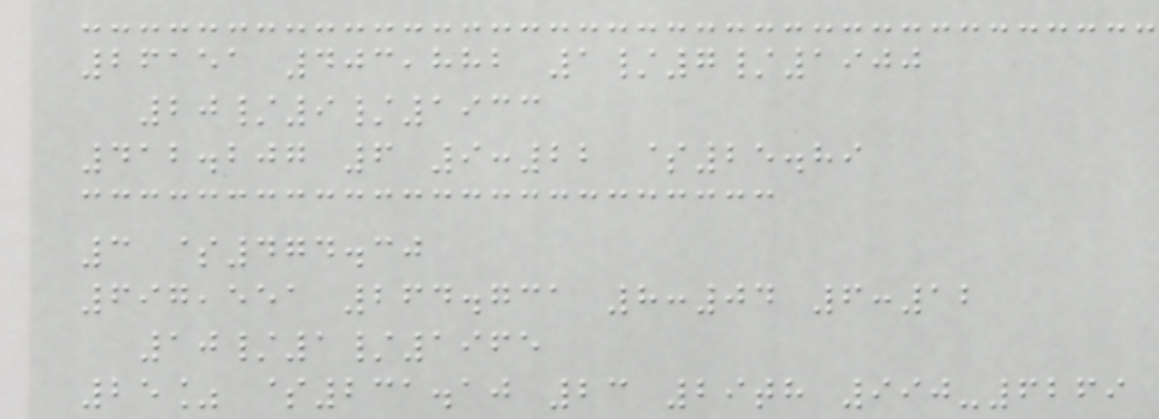26151 403,882 1/7/1900
20/9/1933
412.207 6 9:22 $25.89
3 $474.30
697,551 264.731 8:04 6:12
10/1/1965
25% $231.10 23 29th 990-6269
